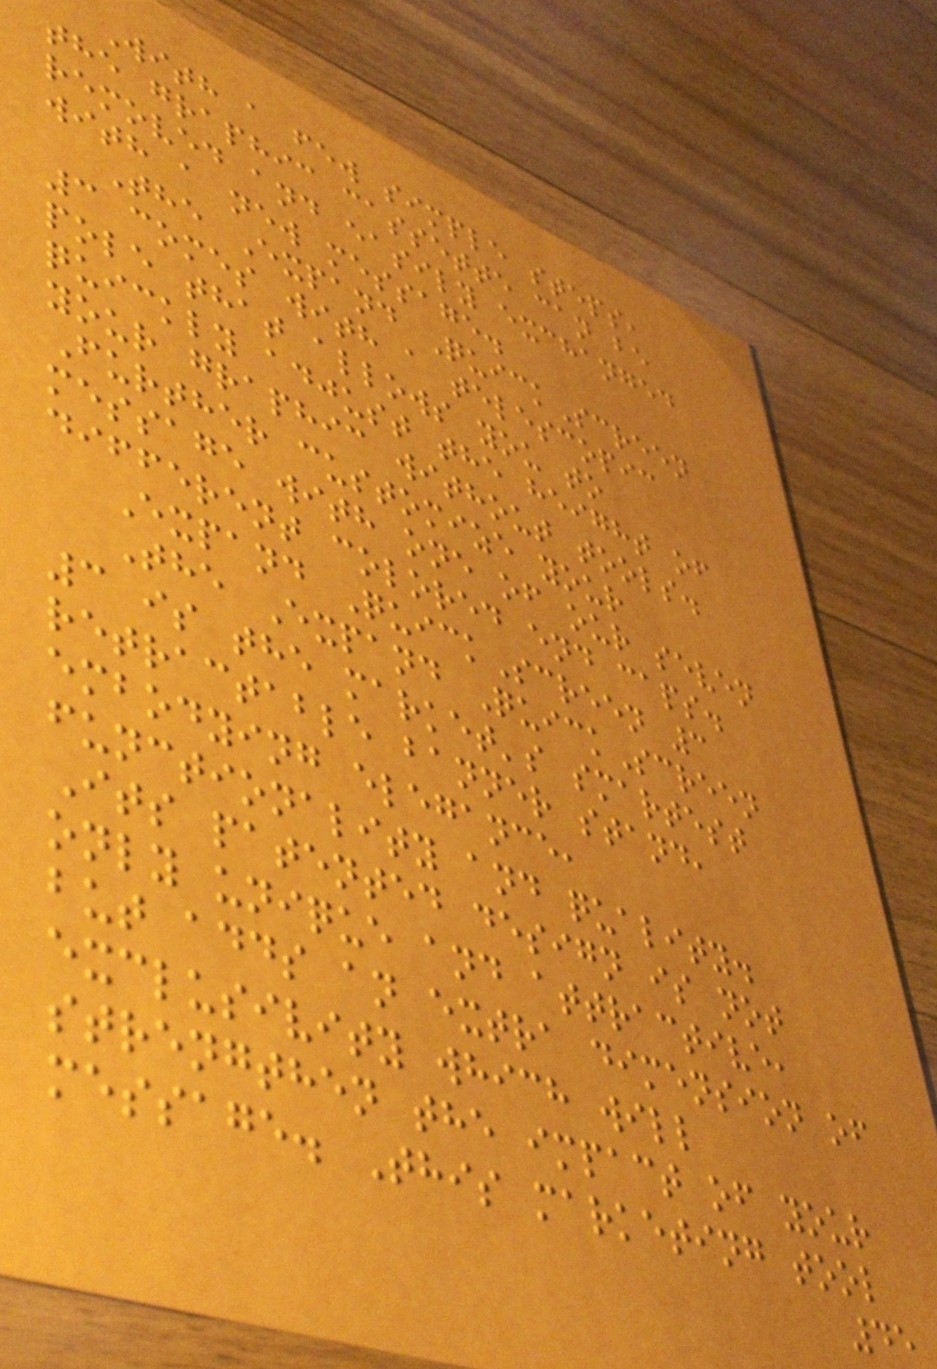With a few simple steps,
the graphic cassette can be
removed and easily exchanged
with a new message.
The Expand QuickScreen
3 comes with a telescopic
pole that allows you to
quickly adjust the height of
your graphic without tools.
Further customize your
message with one of our seven
different colored end caps.
Expand QuickScreen 3
The Expand QuickScreen
3 is the market's smartest
retractable banner stand,
embodying elegance,
functionality and quality.
Its patented design is not
only unique and attractive,
but adds an extra dimension of
exclusivity which will
strengthen the impact of your
message. This marketing tool
45
